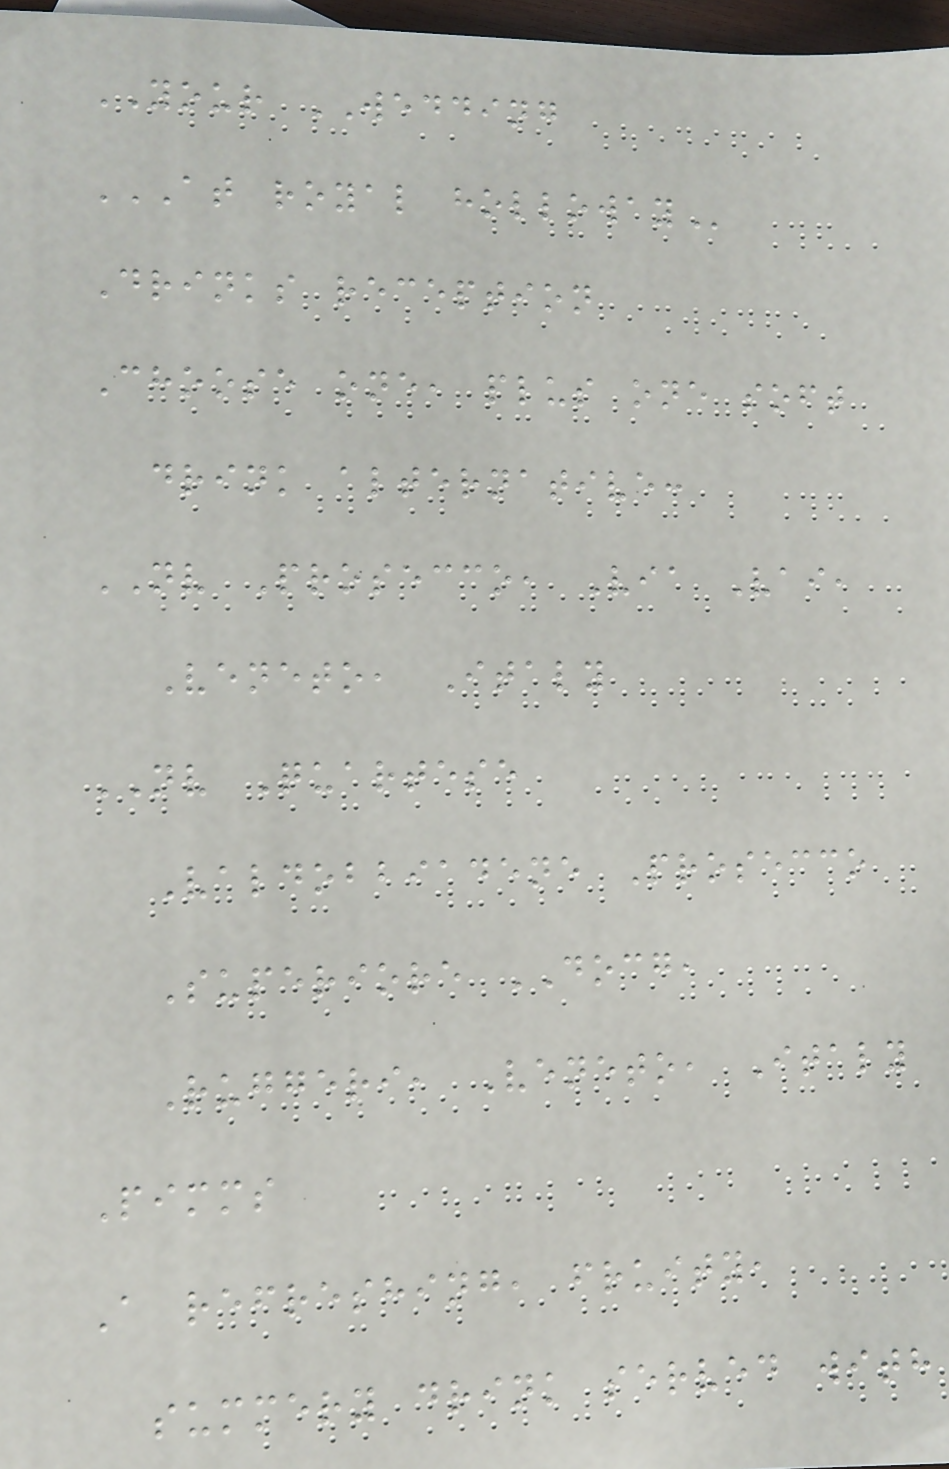YOUR WEDDING
AT ROYAL HOLLOWAY
Drinks reception
Choose one, plus one soft
drink alternative:
NV Prosecco, Via Vai,
Veneto, Italy
NV Quartese
Valdobbiadene Prosecco
Superiore DOCG,
Ruggeri, Veneto, Italy
Pimms
A refreshing, fruity,
summery drink served with
